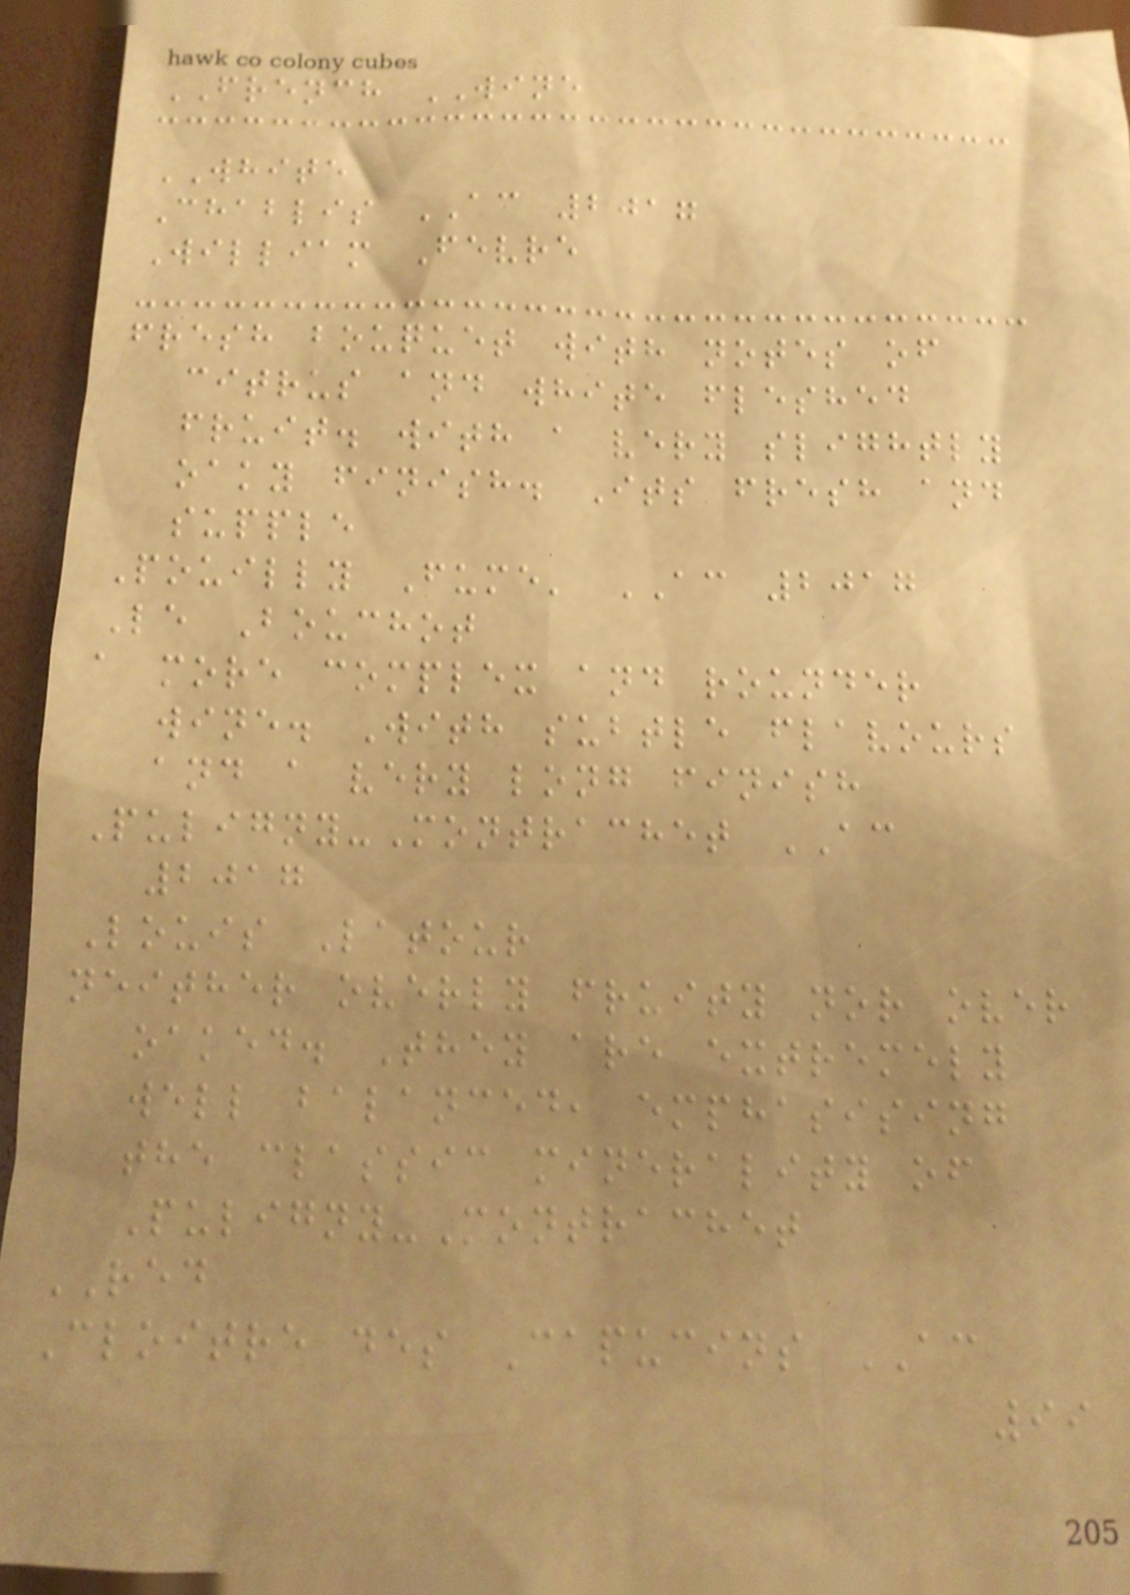FRENCH WINE
WHITE
Chablis AC 2017
William Fevre
fresh bouquet with notes of
citrus and white fleshed
fruit. with a very slightly
oaky finish. Its fresh and
supple
Pouilly Fume' AC 2017
Le Bouchot
a more complex and rounder
wine. With subtle flavours
and a very long finish
Puligny-Montrachet AC
2017
Louis Latour
neither overly fruity nor over
oaked. They are extremely
well balanced, emphasising
the classic minerality of
Puligny-Montrachet
RED
Cloitre des Capucins AC
99
